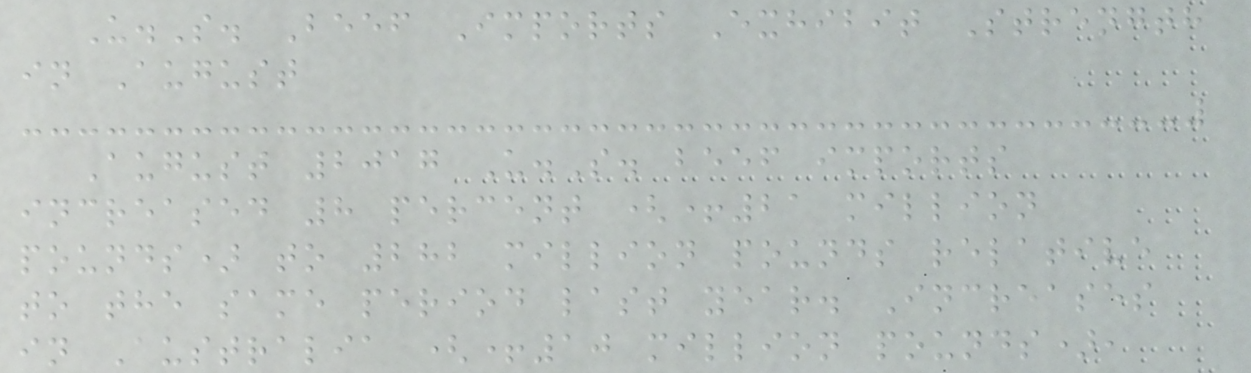U.S. Beef Imports Exhibit Strength
in August
August 2017 U.S. beef imports
increased 8 percent (+21 million
pounds) to 282 million pounds relative
to the same period last year. Increases
in Australia (+10 million pounds),
